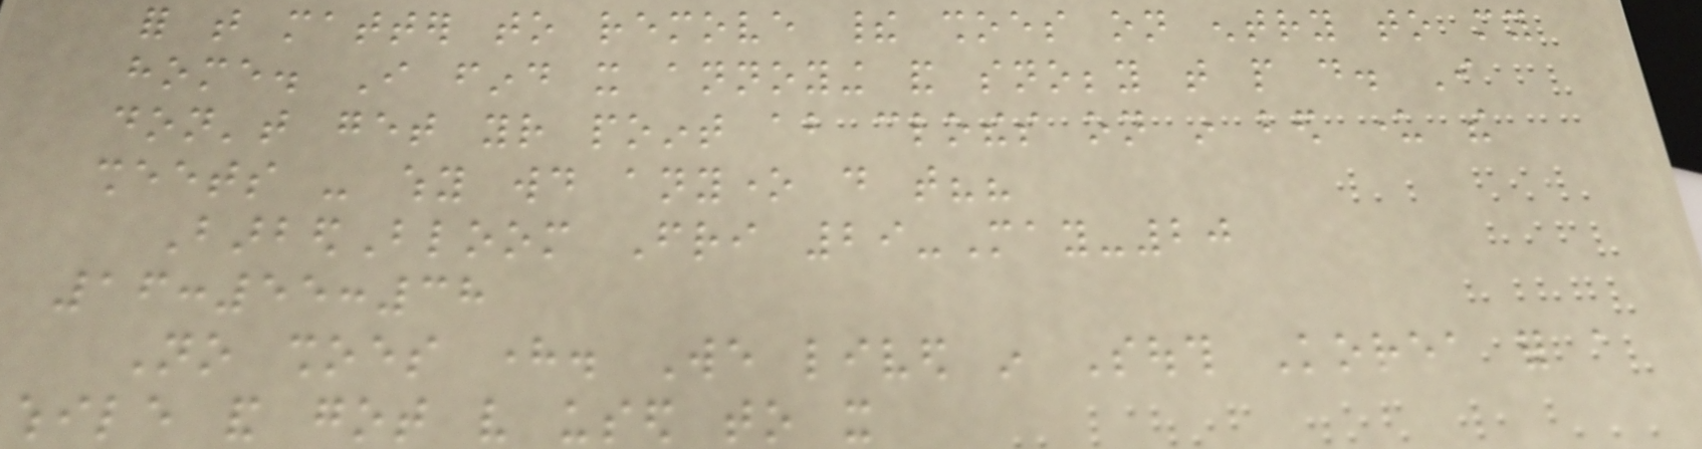for that matter to remove their shoes on entry to my
home. I find it annoying and snobby that people do. I
don't get your point about clothes on in bed under the
sheets - why would anyone do that??
BarbedBloom Fri 29-May-20
16:55:38
No shoes here. We lived in South Korea for a
while and got very used to it
